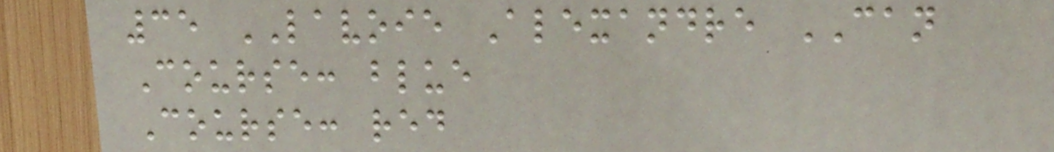35 LAVOIE Alexandre CAN
Course: blue
Course: red
